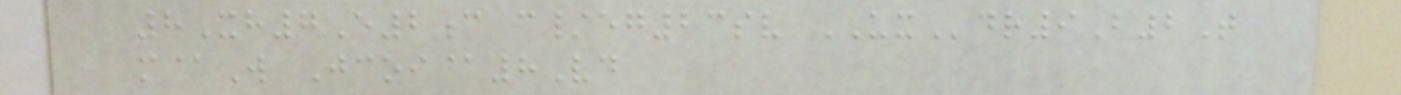8Xh7E2c c/eg23sv UXdr9B2T
m@W Jcoi@8Vd
